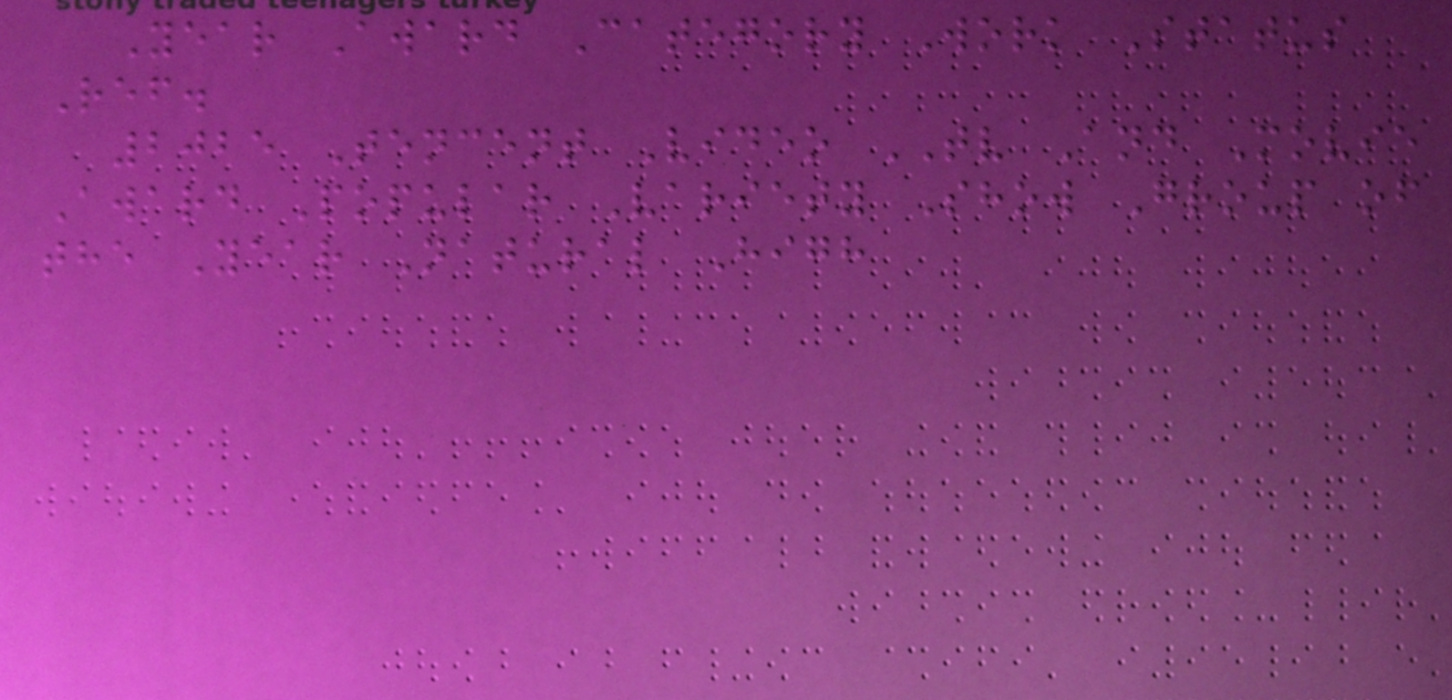Year Award Category Work Status
Ref.
2025 Tencent Video TV And Movie
Award Popular Variety Show Group of
the Year Natural High
